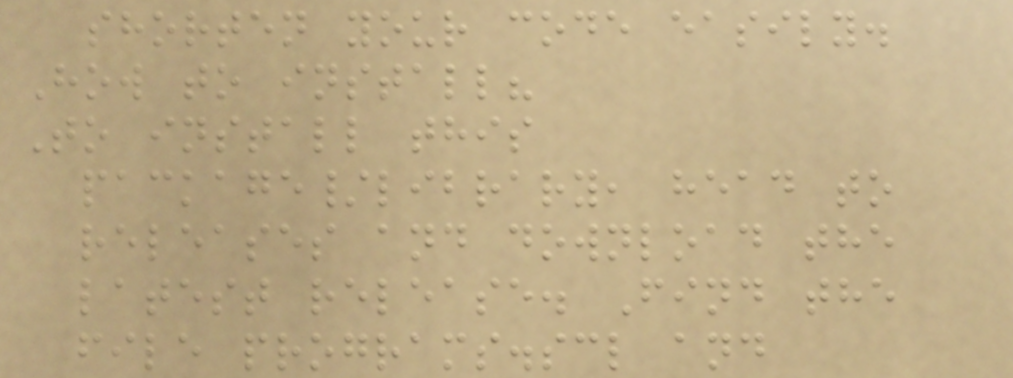shorten your code easily.
How to install?
To install this
package/library, head to
releases and download the
latest release. Find the
file programs.scl and
